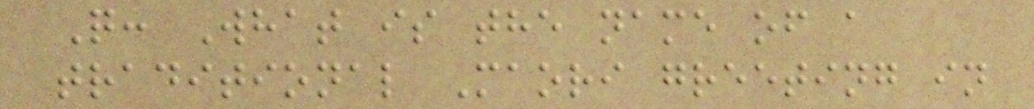Q: What is the name of a
traditional Maori greeting in
